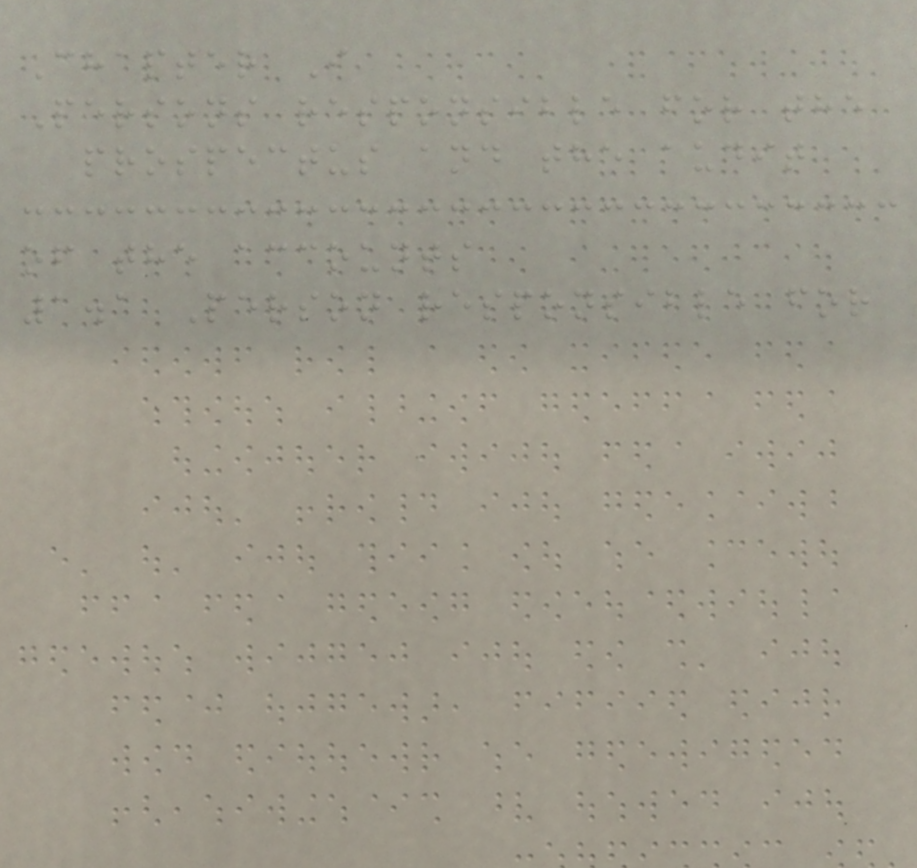Chapter I
Persons responsible for the
prospectus and the audit
of the accounts
1.1 Person responsible for
